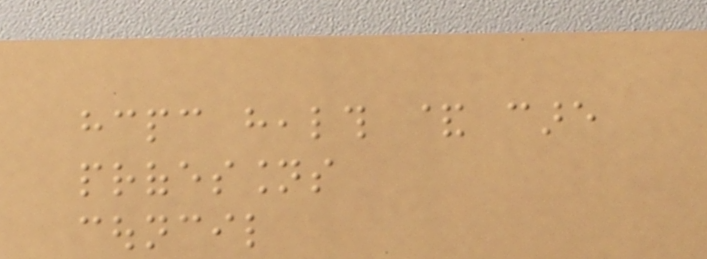hcpc health & care
professions
council
